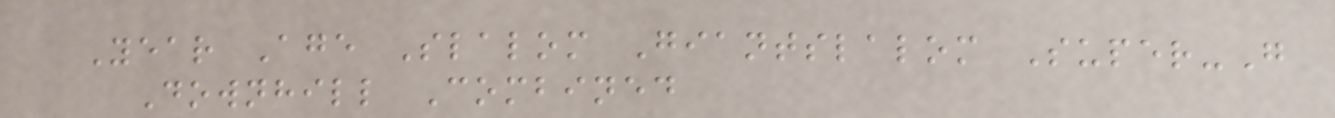Year Age Slalom Giantslalom Super-G
Downhill Combined
